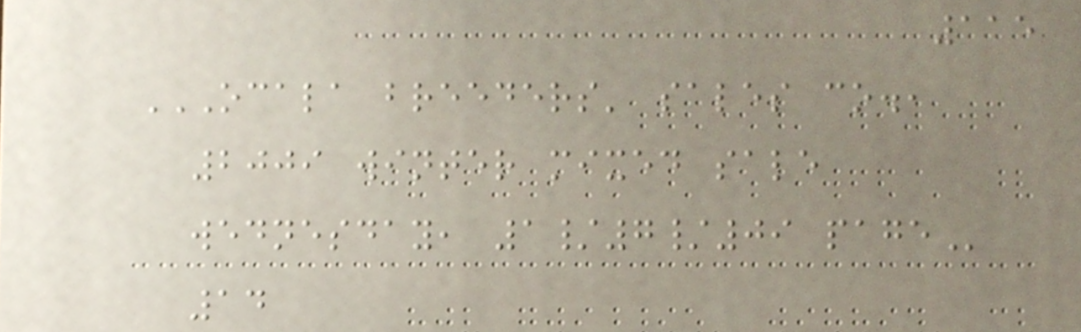115
OCALA BREEDERS' SALES CO.,
2009 WINTER MIXED SALE
WEDNESDAY, 1/7/09 PAGE
14
